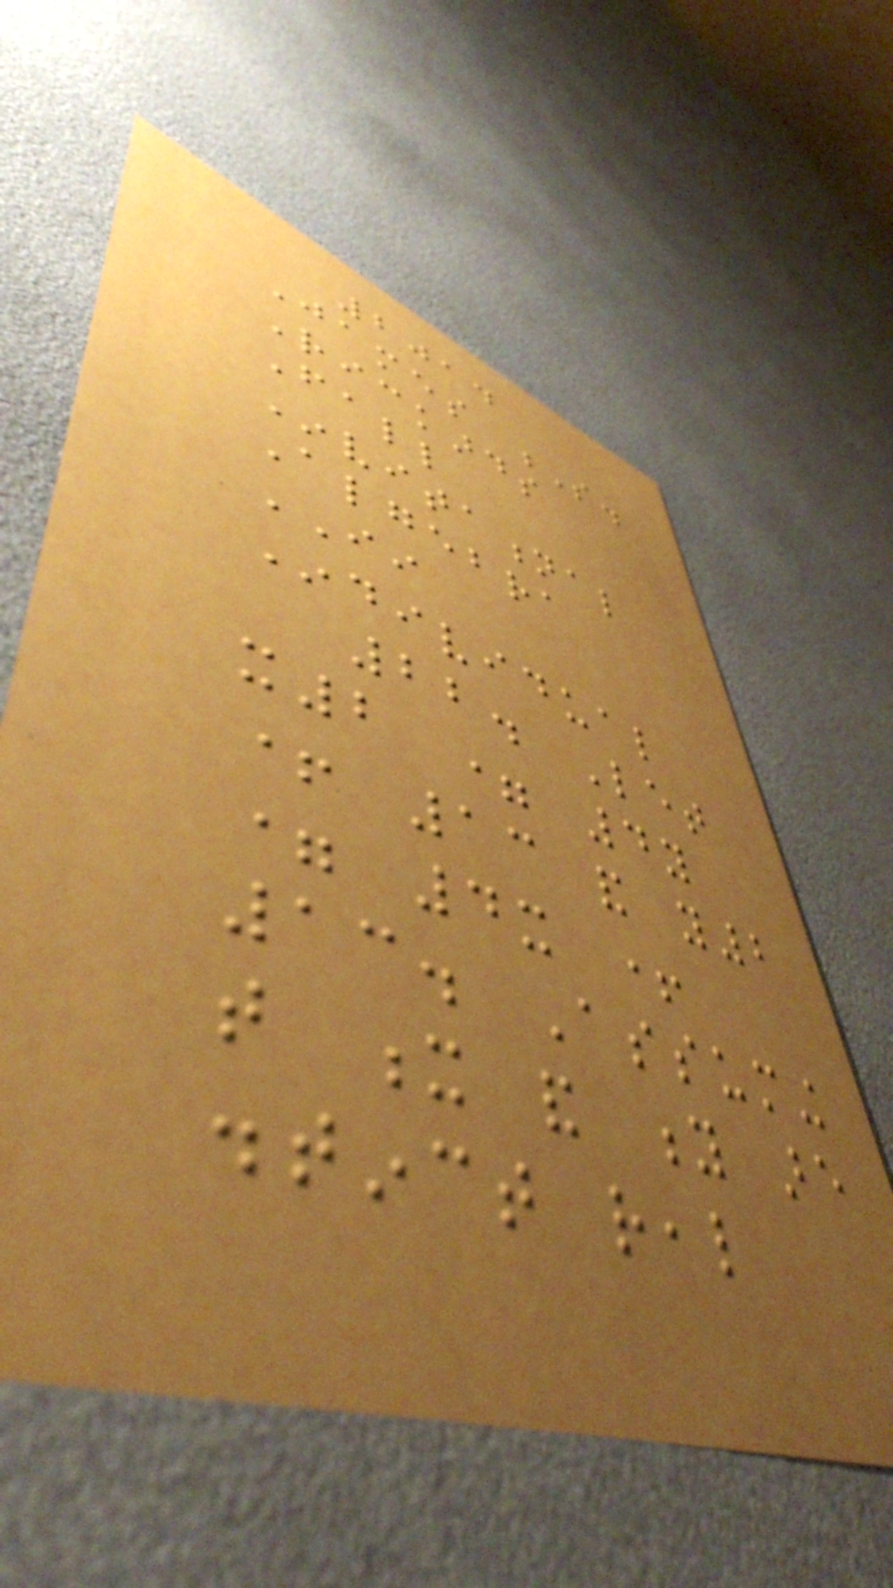2014
James S.
Rickards
Fall
Invitational
Algebra
II
Individual
22. Let
x2 = 4y
+ 13 and y2
= 4x +
13. Assuming
that x and y are
distinct real
